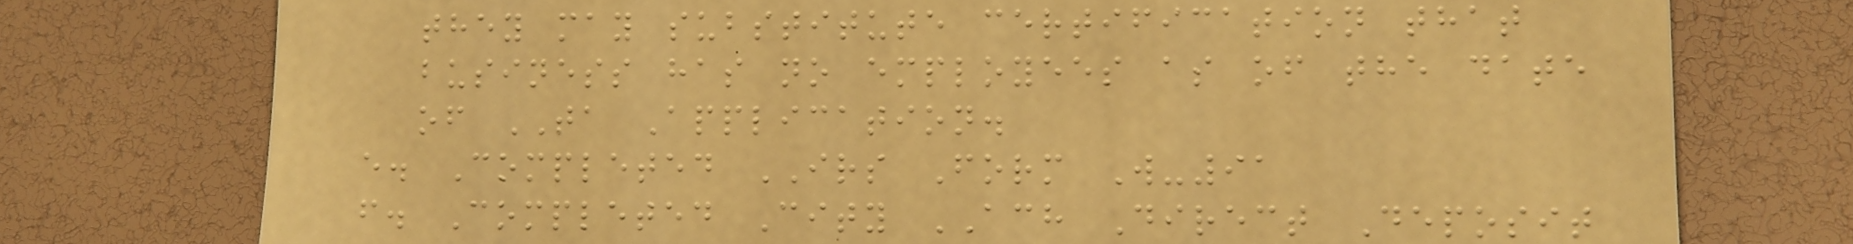they may substitute certification that
business has no employees as of the date
of TA Application.
e. Completed IRS Form W-91
f. Completed City ACH Direct Deposit
